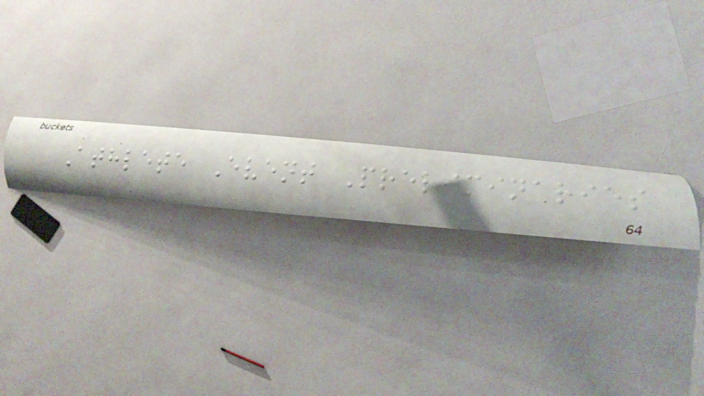Athlete Event Preliminaries
